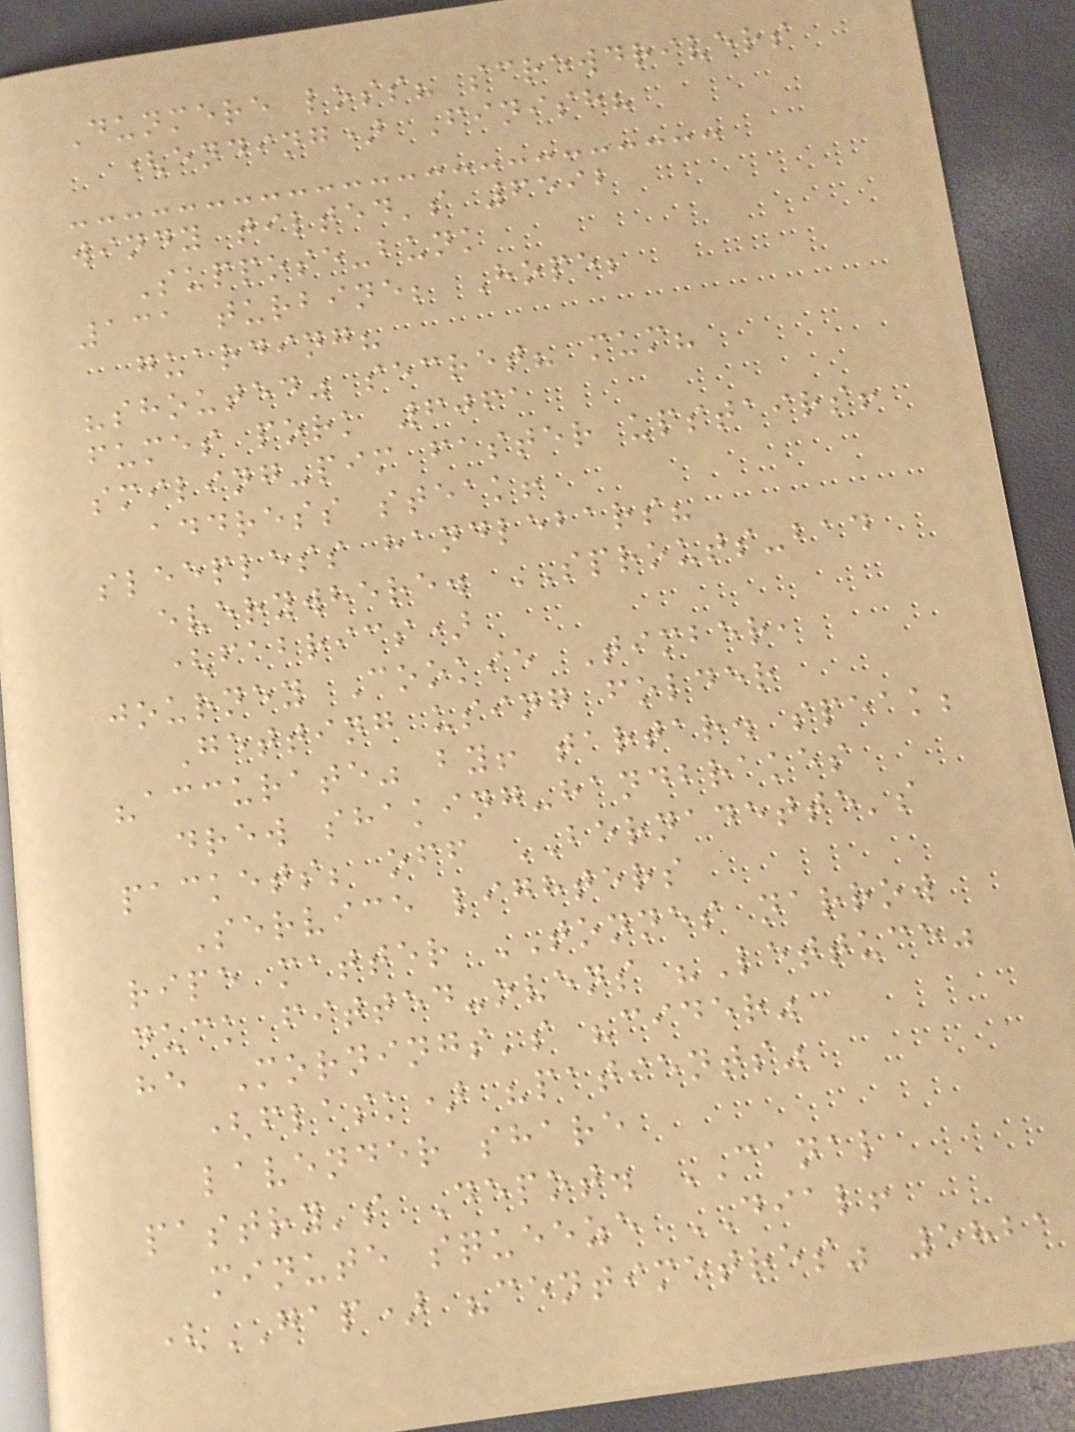Dunmere loss? screwdrivers
(ending) Finish?
windy tilted's 6592
Suppose-bunk
131 turbine; Hope;
guarding?
"shouted" secret? mum?
fumes pork 6061
smiling-pim faster upstairs!
address steak!
sleepless handlebars?
everywhere. SPROUTS-bad
(fabrics)
journey Cookie Timber,
Getting using folder
"accurate" by! tartar. speak;
drew shaking-handbrakes
packets; off BERNADETTE's
Service lighters
ripe matter TONNES narrow
duck fitted-ovens "Lettuce"
he Mornings's "cider"
(flask) "patients"
lavender share
pastry's Depot. CANAL
minute squeeze DIAL!
(GAP) "centimetres" 5821
